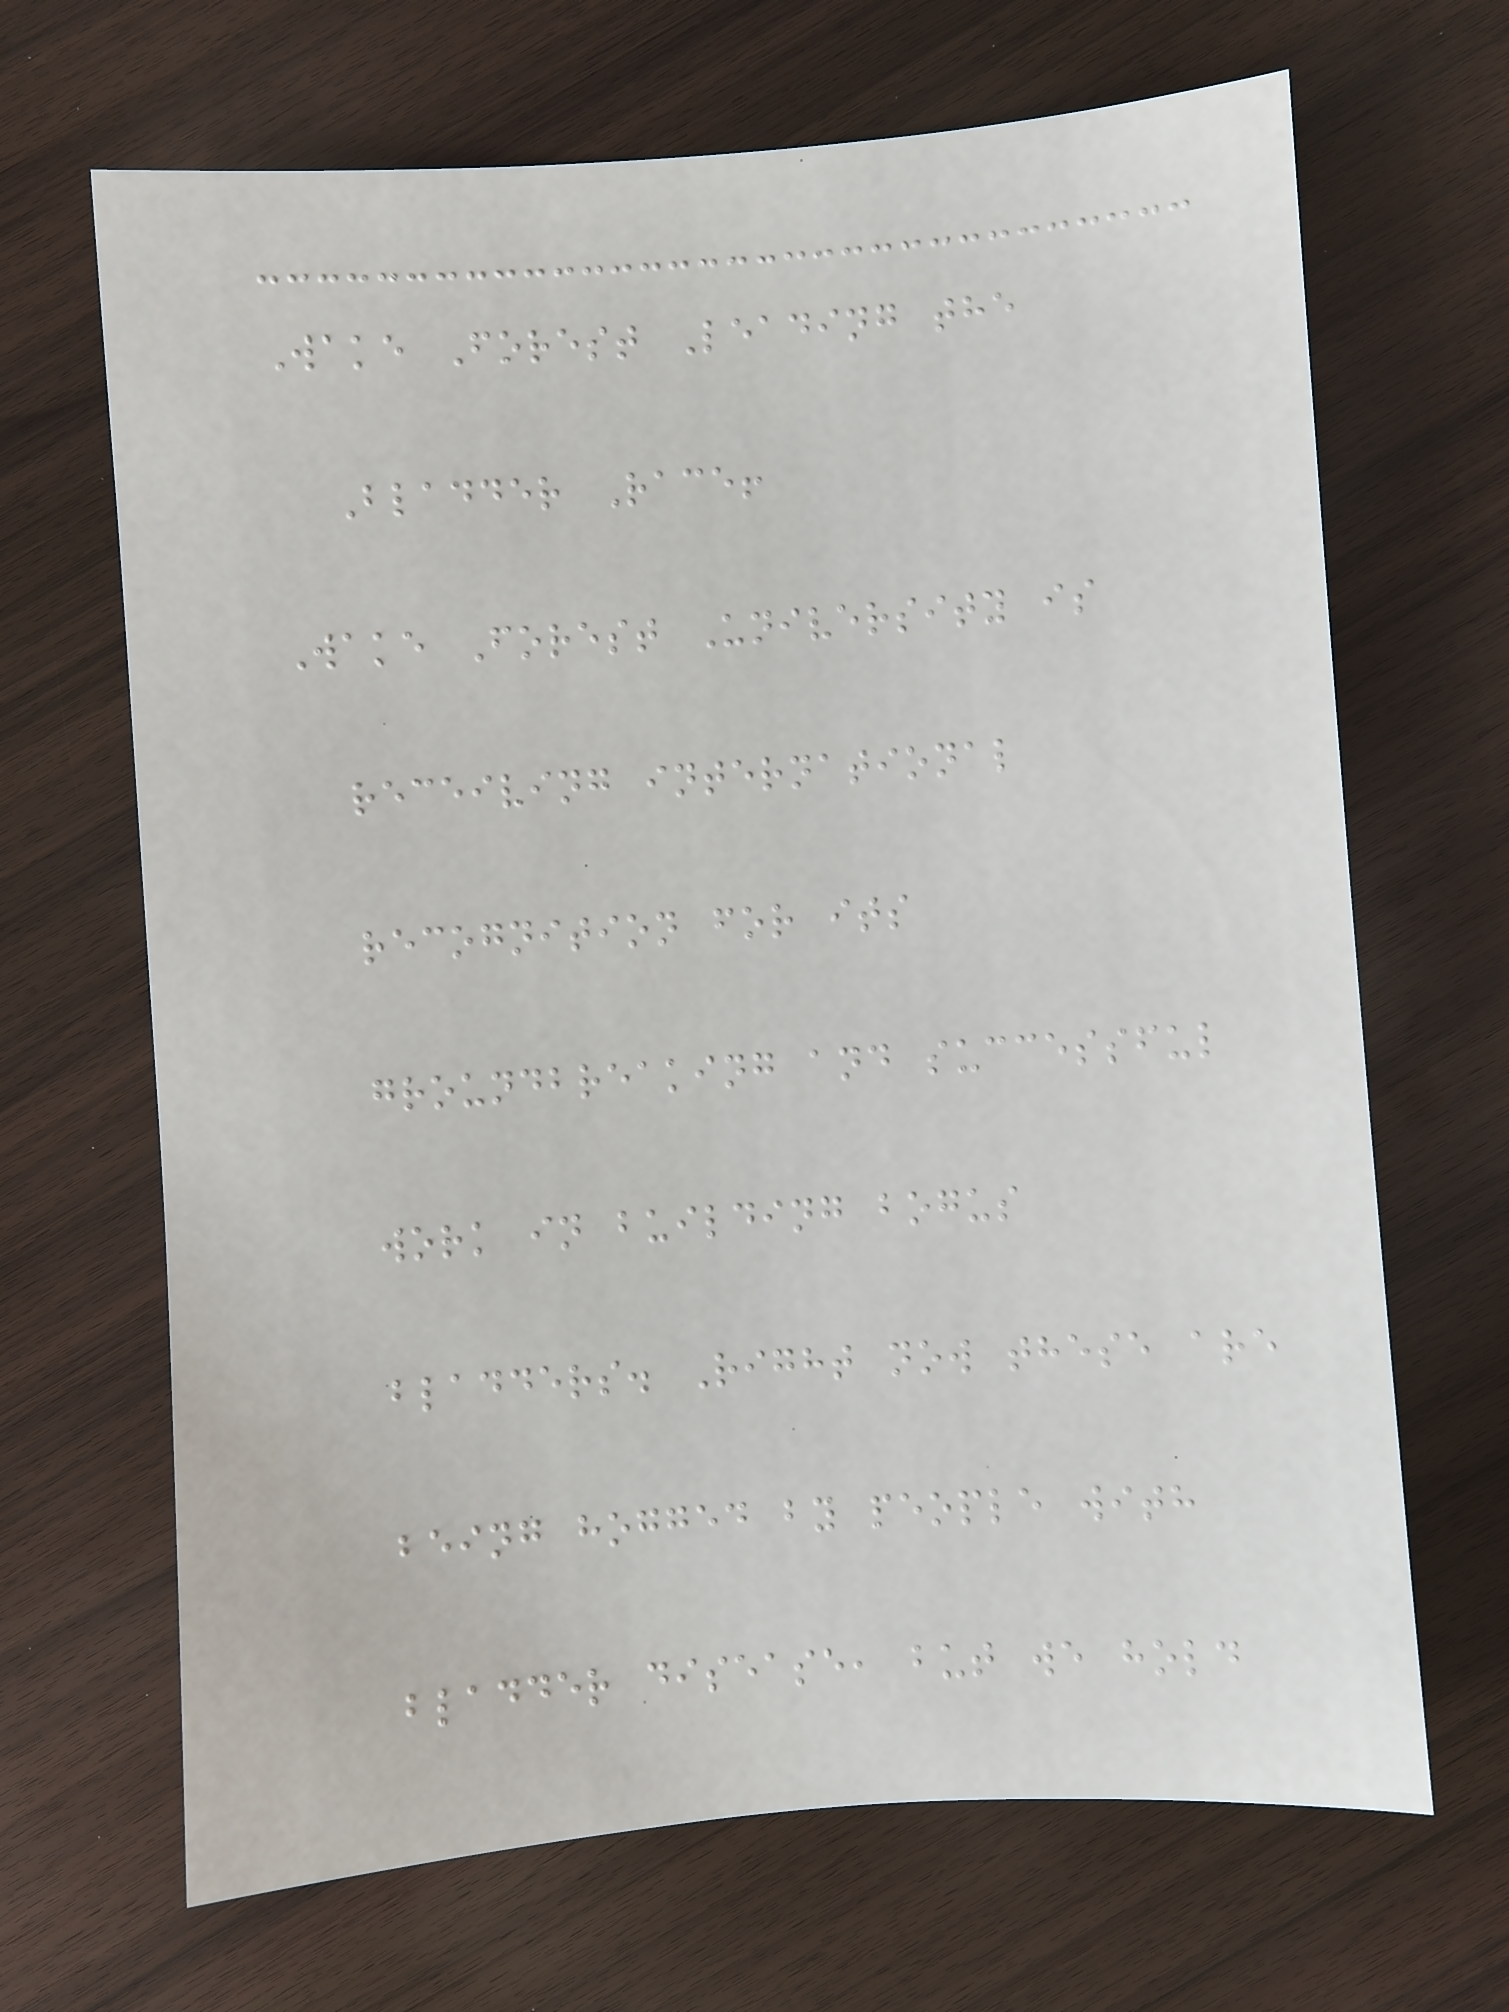Wake Forest Leading the
Bladder Race!
Wake Forest University is
receiving international
recognition for its
groundbreaking and successful
work in building bogus
bladders. Right now these are
being hogged by people with
bladder disease, but we hold
